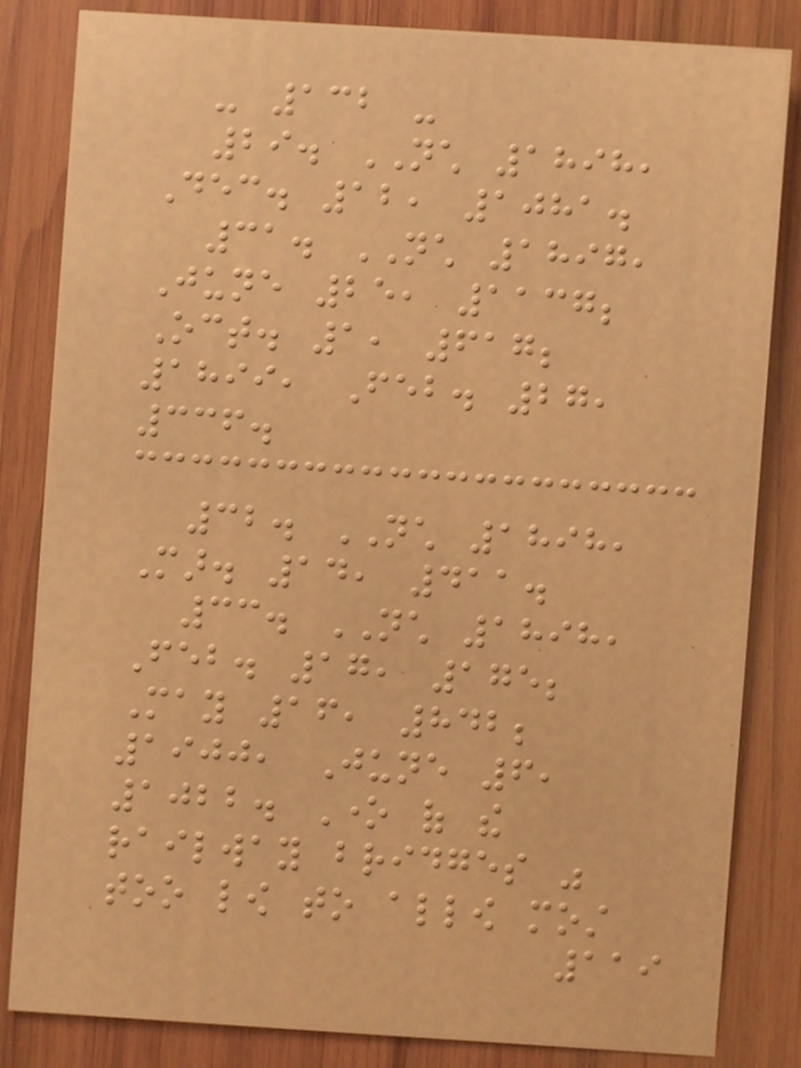- 132 -
29. NCH 1898,
Dec. 12, 1081.
31. NCH 1897,
June 25, 1137;
Oct. 1, 617;
1899, Feb. 27,
336.
32. NCH 1898,
Mar. 14, 411.
33. NCH 1898,
Feb. 17, 175;
May 16, 842;
1900, June 6,
1022. One of the
railway bridges was
too low to allow most
119
